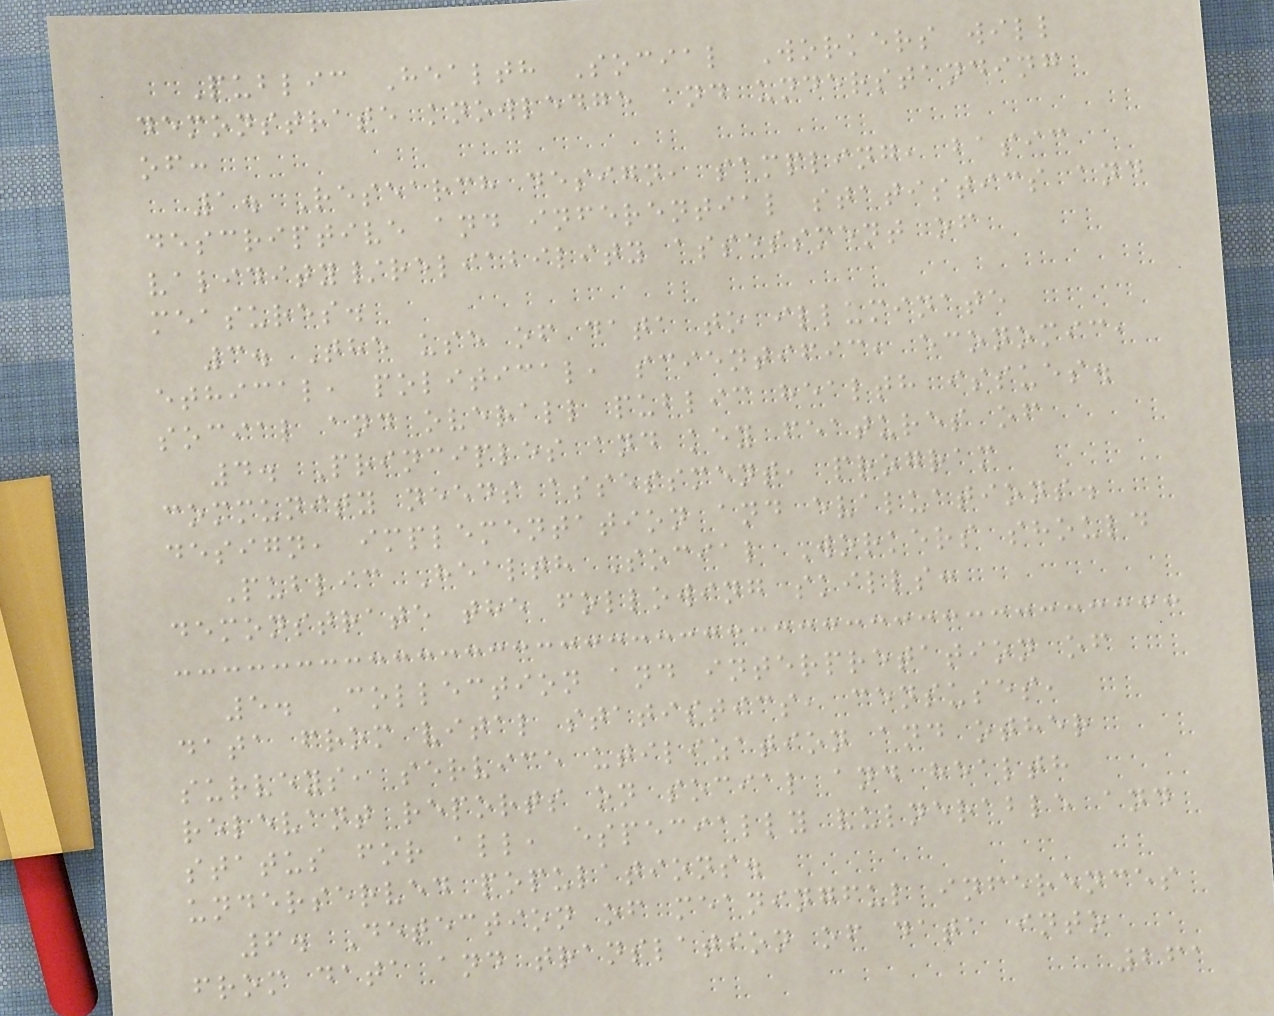Public Health Social Workers will
demonstrate knowledge and understanding
of:
1. Research design, sampling, basic
descriptive and inferential statistics and
validity/reliability assessment of
measures.
3. The use of data to illuminate
ethical, political, scientific, economic,
social and overall public health issues.
4. Principles and key features of
community needs assessment, program
design, implementation and evaluations.
Public Health Social Workers should
demonstrate the following skills:
5. Collection and interpretation of
data from vital statistics, censuses,
surveys, service utilization and other
relevant reports on social and health
status for all, especially vulnerable and
underserved populations.
6. Detection of meaningful inferences
from data and translation of data into
261
